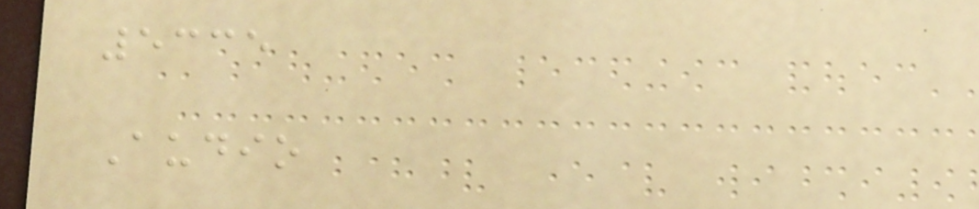5335
Audio
